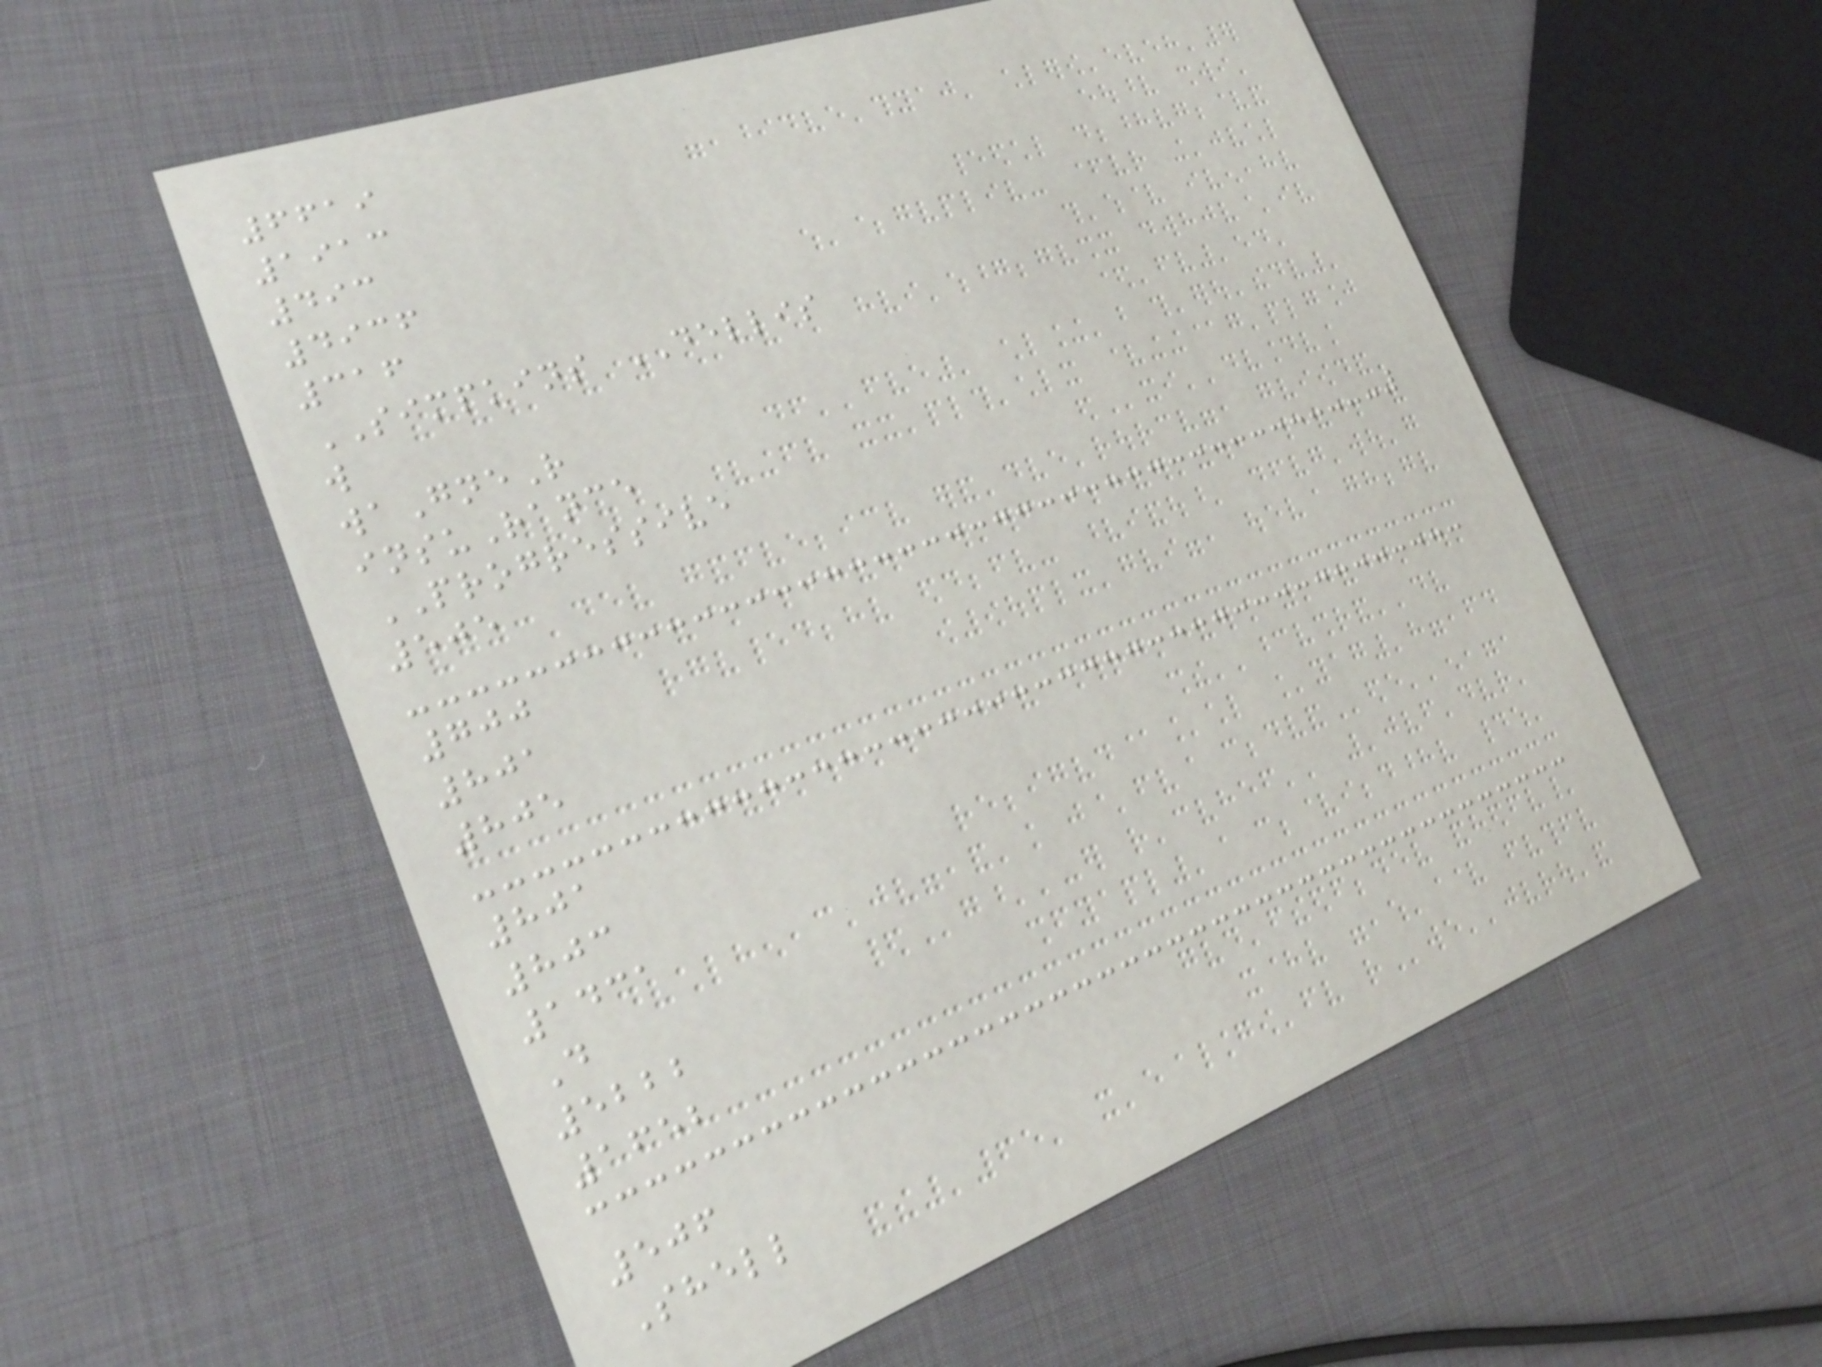6619
1913
493
4936
316
SIMPKINS DELLIS
w
waGneR
insuRance
PROGRESSIVE
505
700
801
805
801
803
1431
D
5222
1652
506
Shell
